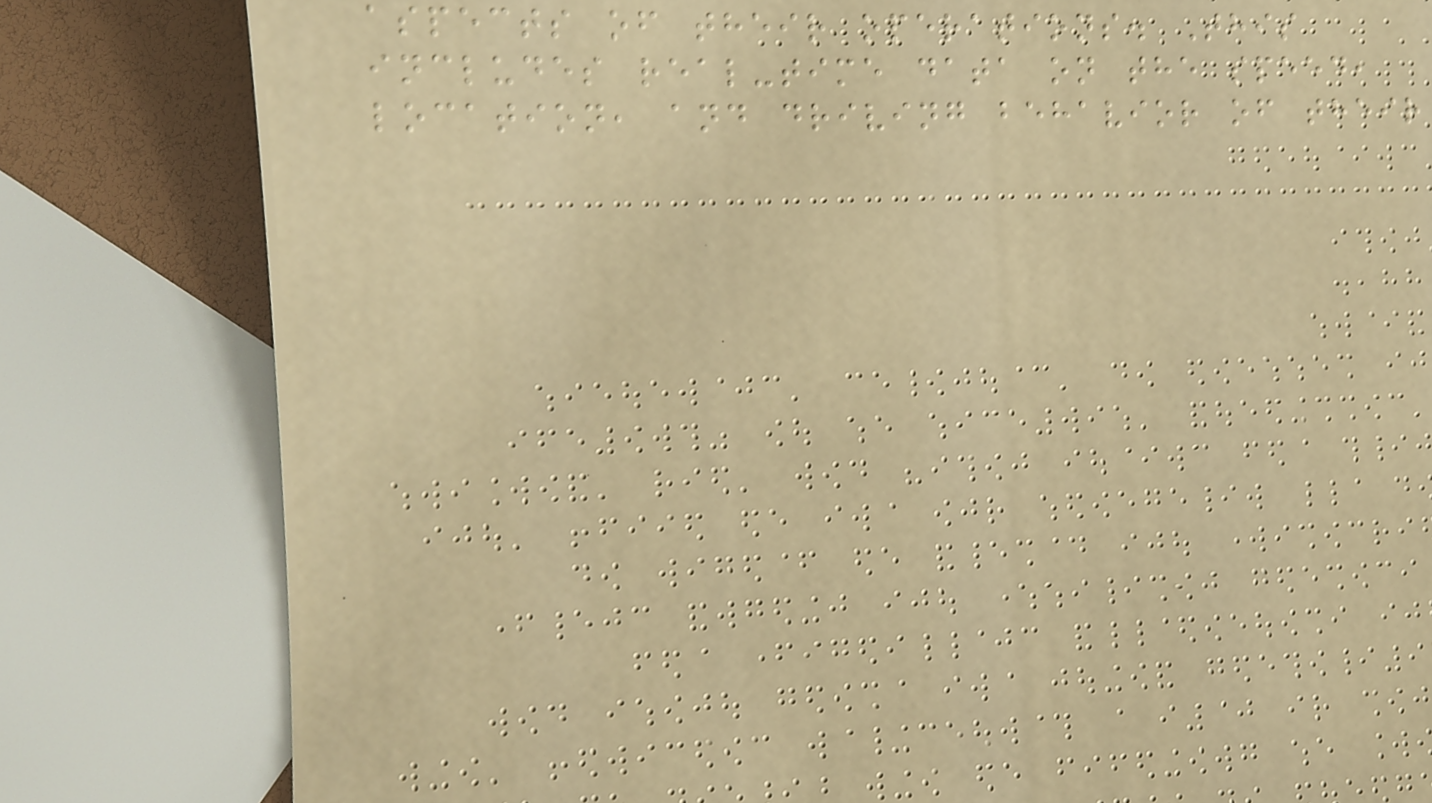aspects of their operations. This
includes real-time data on the speed,
location, and driving behavior of their
